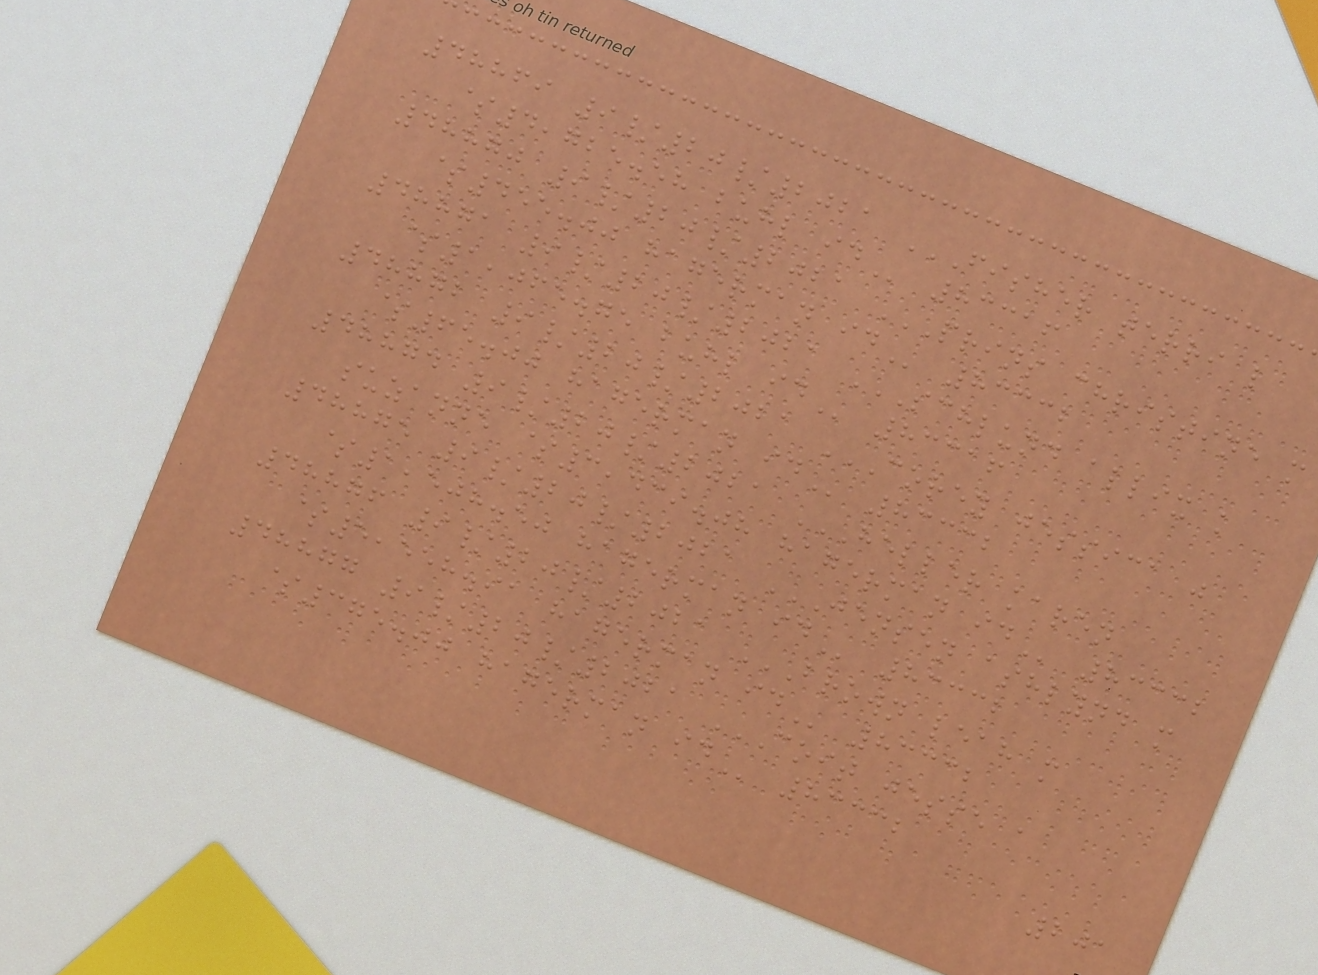48869 9/20/2021 FISHER TERRI L
$4,725.58 BUHL ID 83316
48870 9/20/2021 PRINS CHRISTINE M
$455.00 HAGERMAN ID 83332
48871 9/20/2021 SCHLUND ALLIX K
$1,065.75 BUHL ID 83316
48872 9/20/2021 COREY JESSICA J
$65.00 HAGERMAN ID 83332
48874 9/20/2021 HELLER KAREN
SUZANNE $3,439.08 HAGERMAN ID 83332
48875 9/20/2021 JENSEN ASHLYND M
$1,508.50 HAGERMAN ID 83332
48876 9/20/2021 BROWN LEAH M
$5,558.91 HAGERMAN ID 83332
48877 9/20/2021 COIT JESSE A
$375.00 HAGERMAN ID 83332
201
